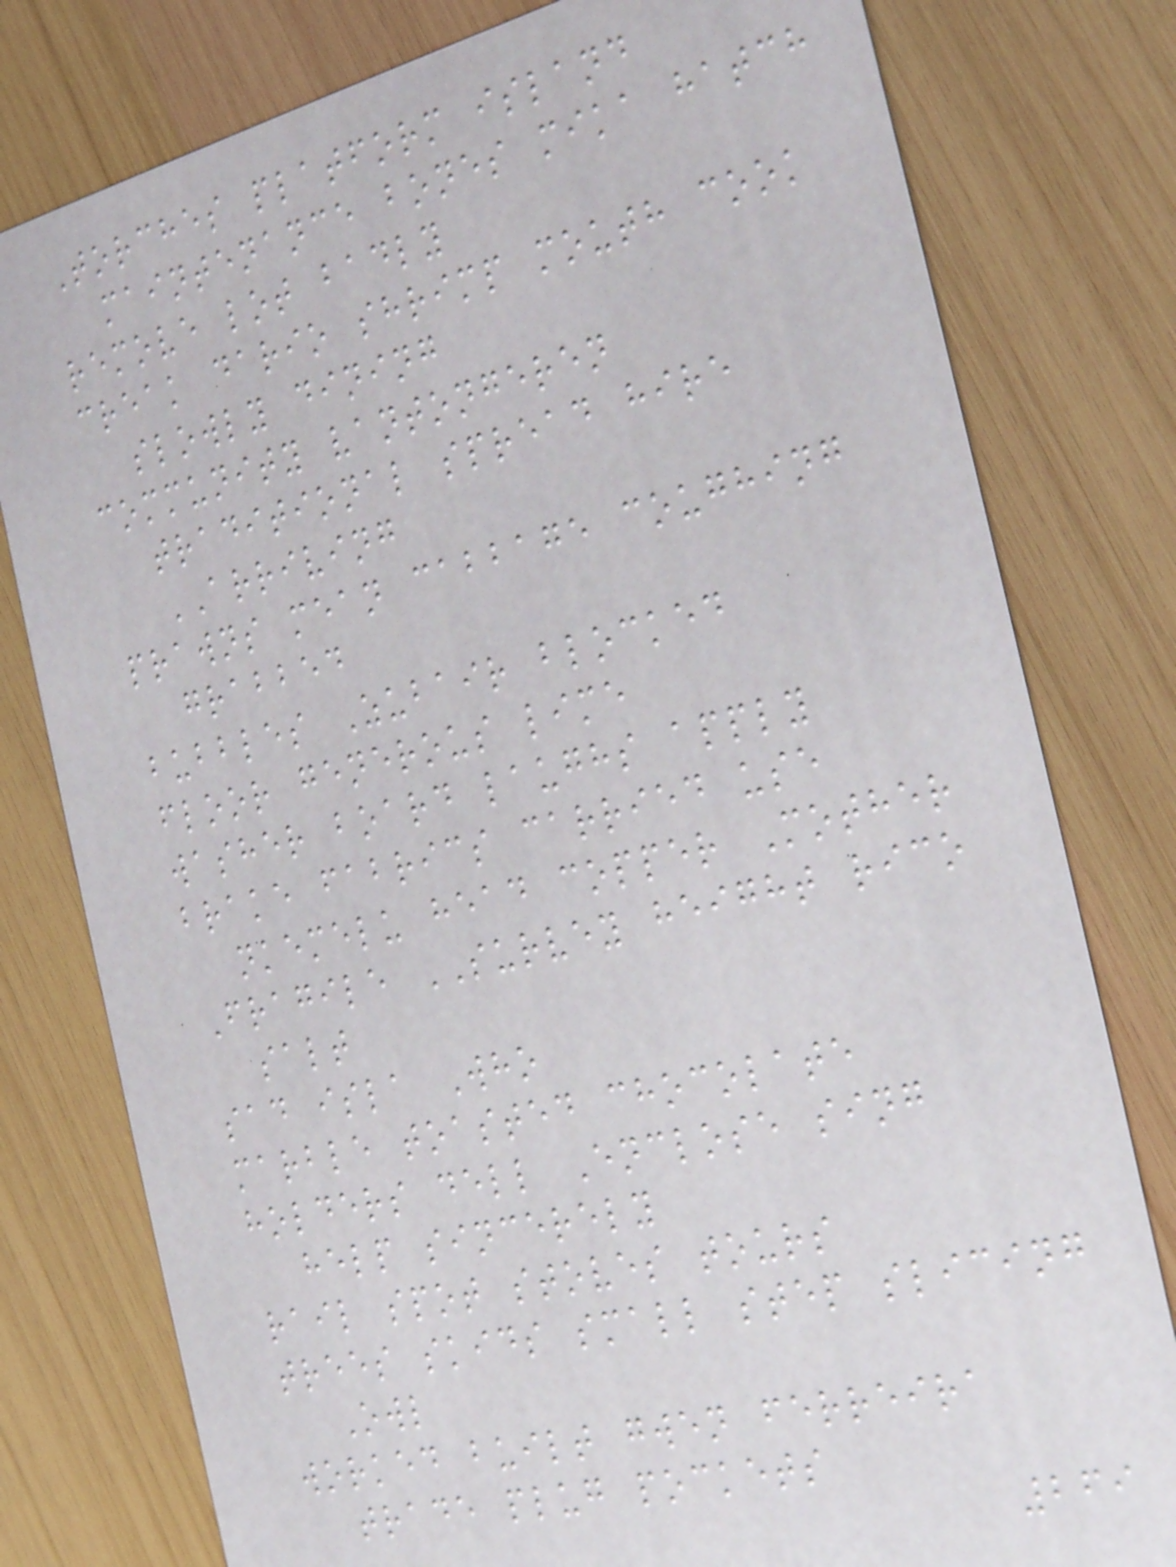Torches platform island
maintenance bones mika hatch
remove lot badly
creak dario shrimp mouth cook
slowly dining
community vantongeren
traditional spread hire
ARRIVING
prawns mean cabbage coughing
grabbed
bubbles Zubair blocked
floor generous lime
washer board laughs apply
brake fabrics carried use
nkemelu head copper Mother
Fragile SURVEY height rico
salt
sad isla Who
marble toasted chocolate
holders dell Enclose sing
help sincerely
rail spot stoves tours
trees skids small step slicing
Owl
worked built gwen ferreira
trade plug pockets
269
